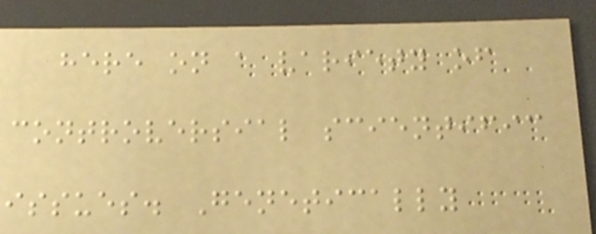here on a variety of
controversial scientific
issues. Genetically
